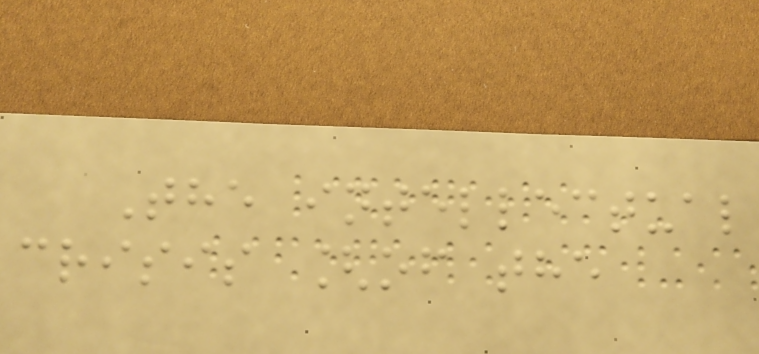The intellectual
crisis [of the
